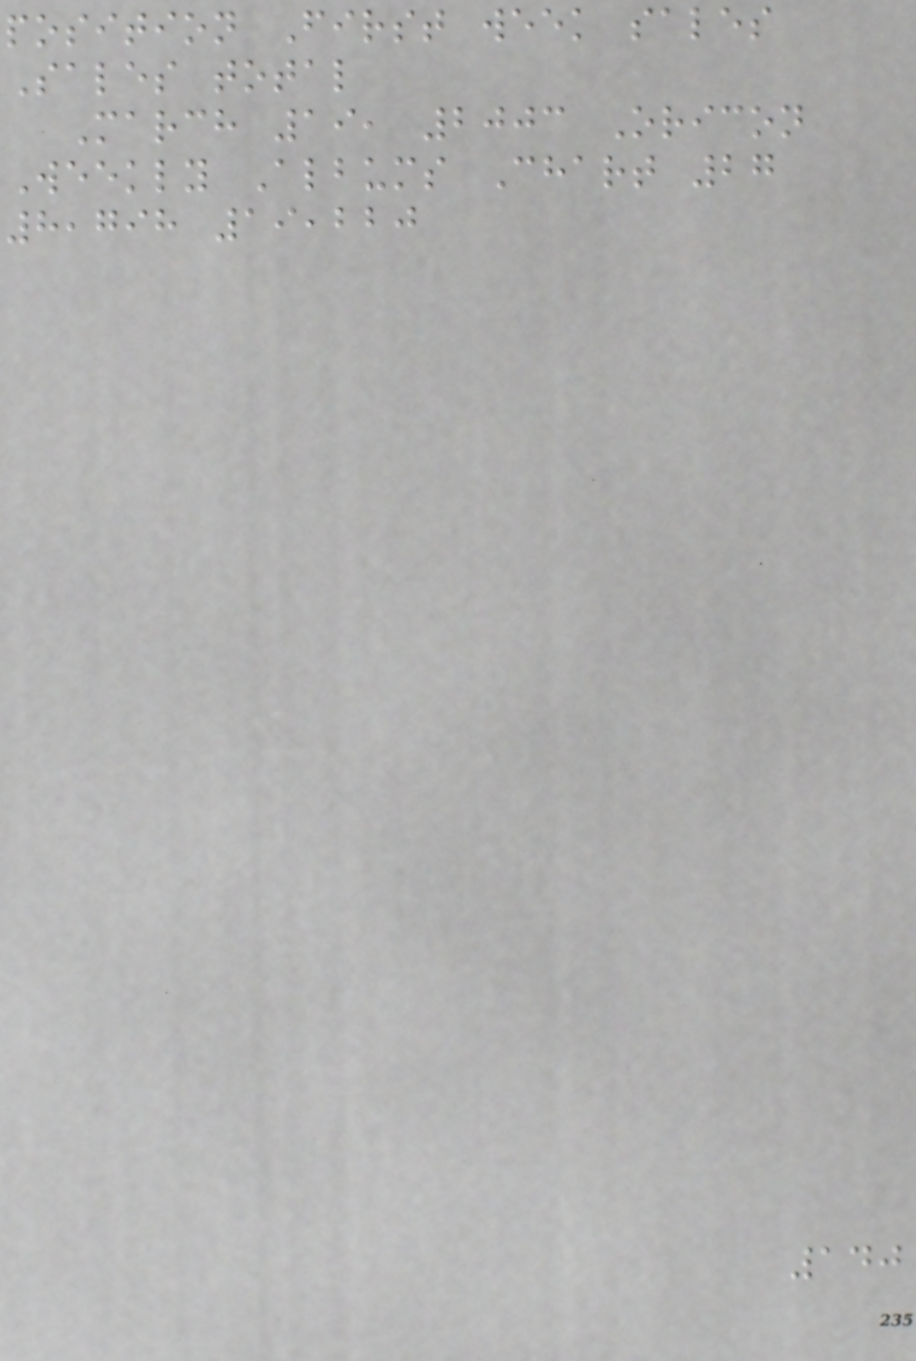position First week sales
Sales total
March 19, 2003 Oricon
Weekly Albums Chart 27
8,798 19,220
140
